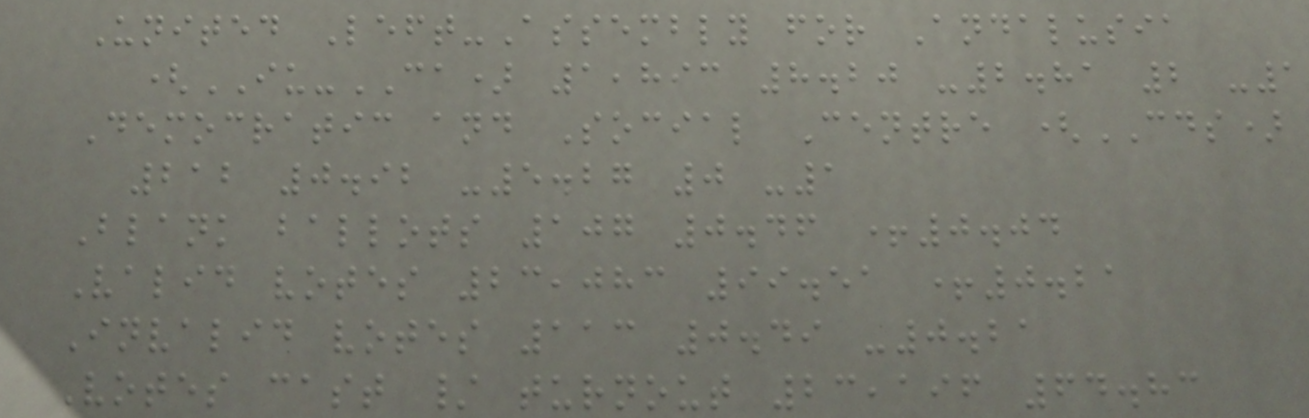United Left-Assembly for Andalusia
(IU-CA) 1,893 8.20 -2.81 2 -1
Democratic and Social Centre (CDS)
212 0.92 -5.27 0 -1
Blank ballots 107 0.46 +0.04
Valid votes 23,083 99.51 +0.21
Invalid votes 113 0.49 -0.21
Votes cast / turnout 23,196 64.83
